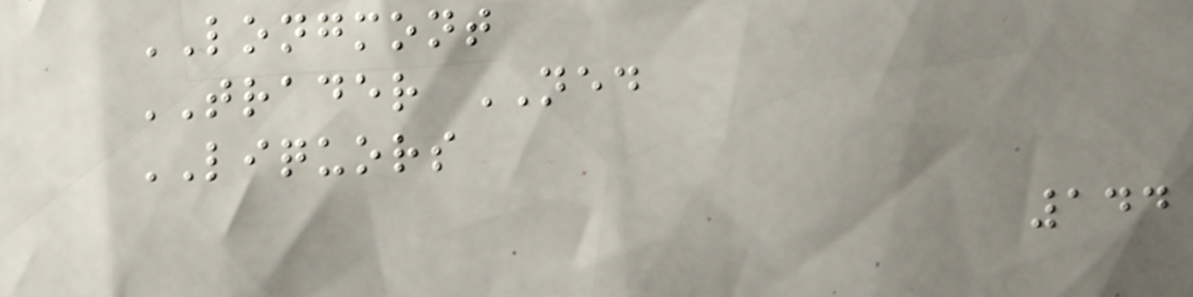LONGMONT
TRADER NED
LIQUORS
144
